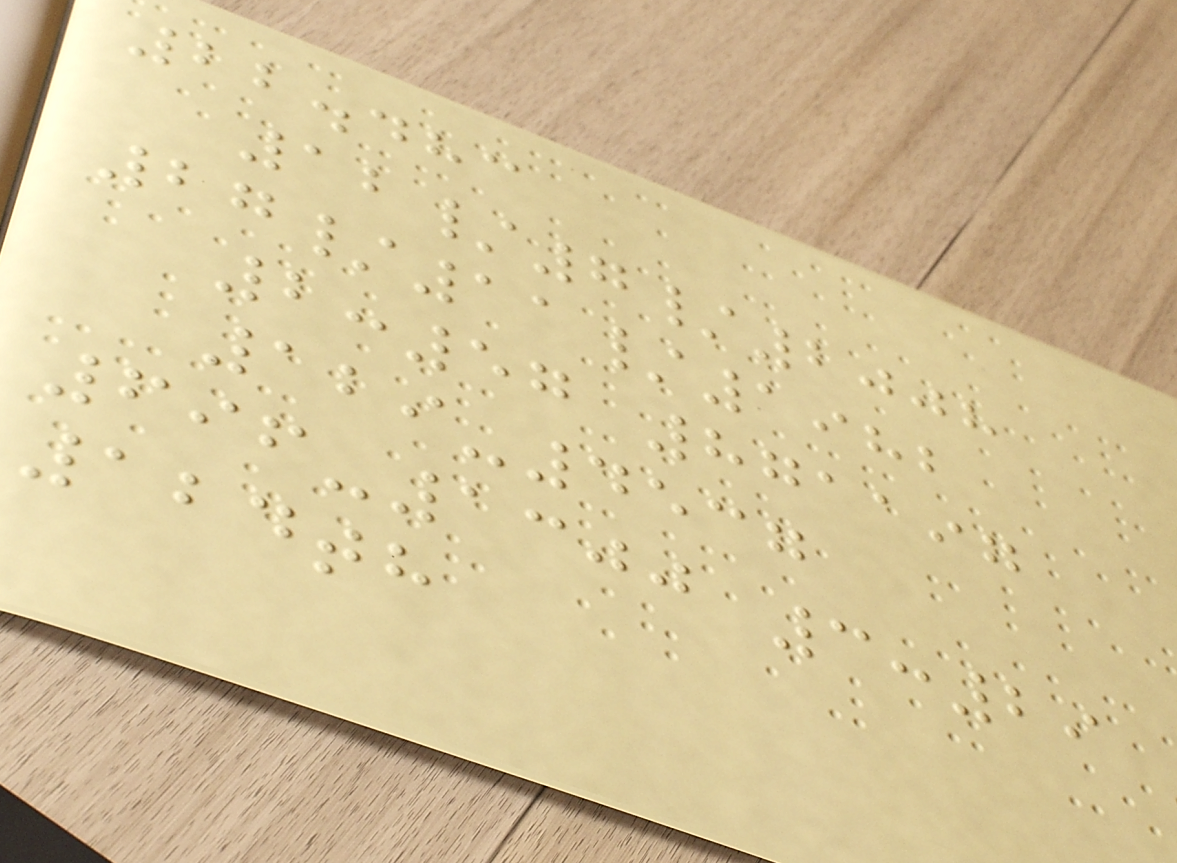22.483
12/7/2008
27/11/1982
2:57 871197
129-4537
696-1300 3:29
124th
